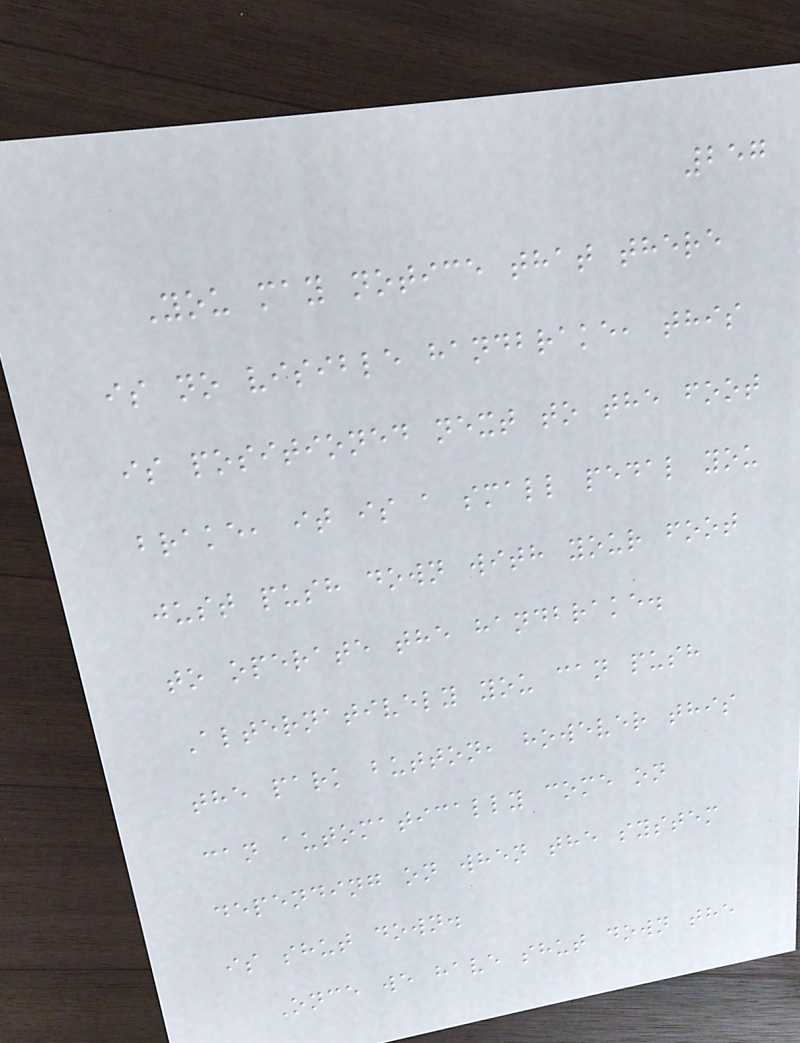257
You may notice that there
is no visible handbrake, this
is positioned next to the foot
brake, it is a small pedal you
just push down with your foot
to operate the handbrake.
Alternatively you can push
the park button, however this
can automatically come on
depending on when the system
is shut down.
Once we have shut down the
